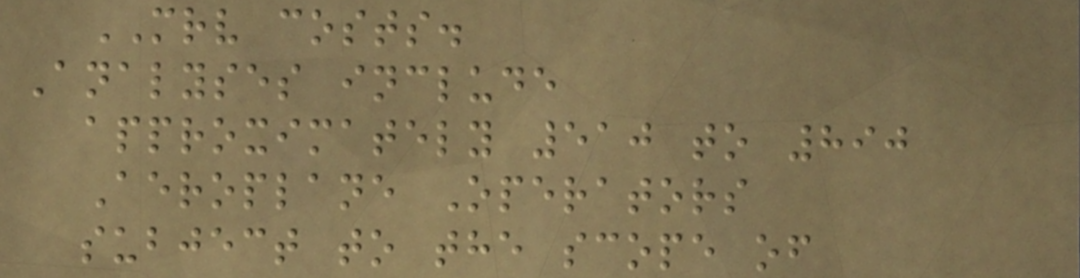MRV costs.
Analyses include
approximately 510 to 890
Aeroplane Operators
subject to the scope of
